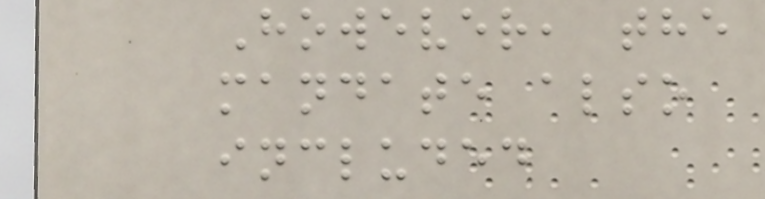However, the
mandate also
included
